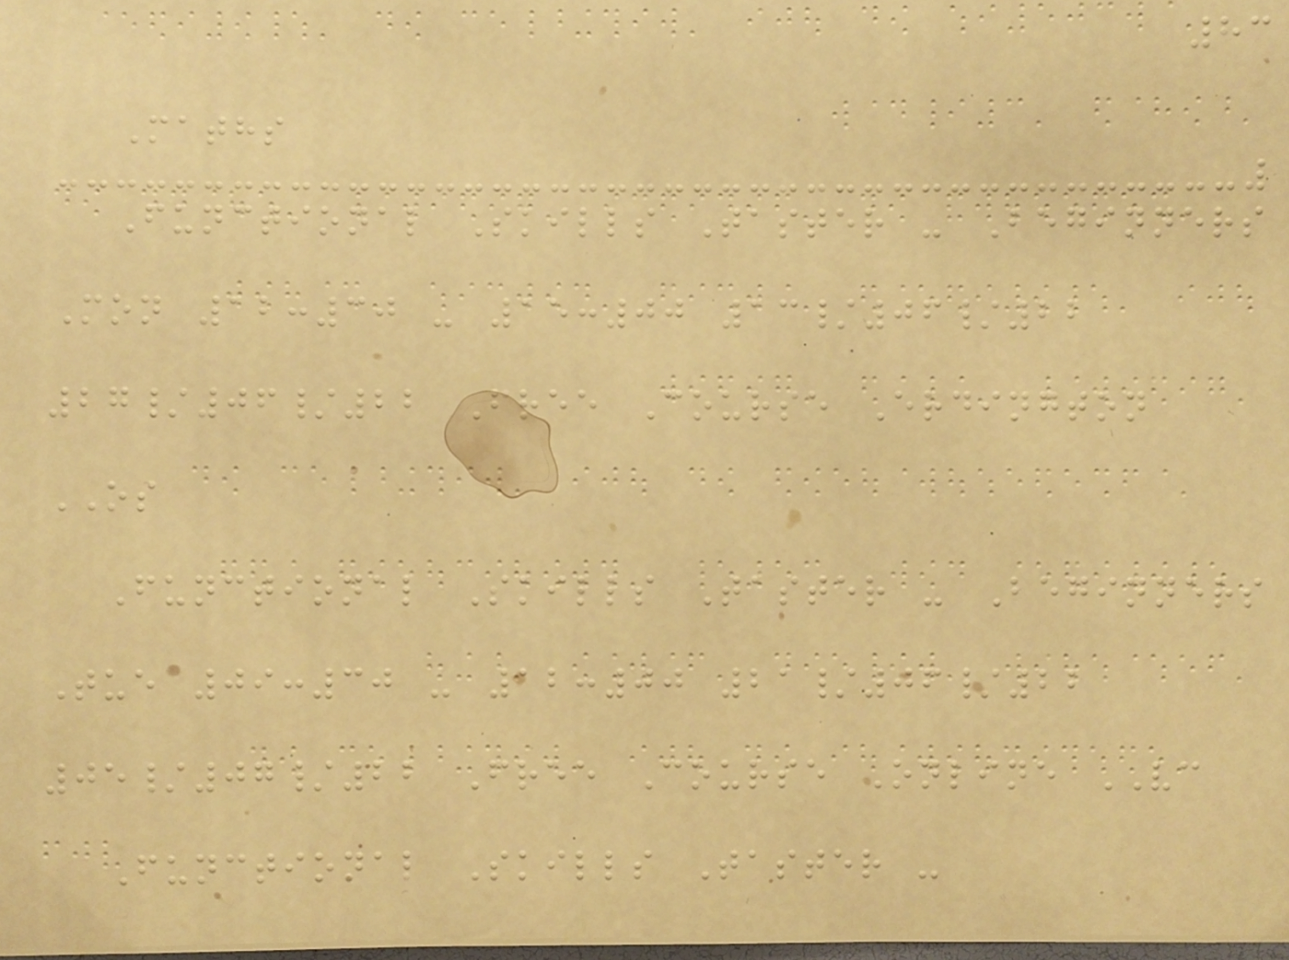83
Maths
Functional Skills Taster - Beginners
Mon 12:30 - 15:00 13/06/22
27/06/22 Free Course Erdington
OS
Functional Skills Taster - Beginners
Tue 09:30 - 12:00 21/06/22
05/07/22 Free Course Online VC
Functional Skills Taster -
